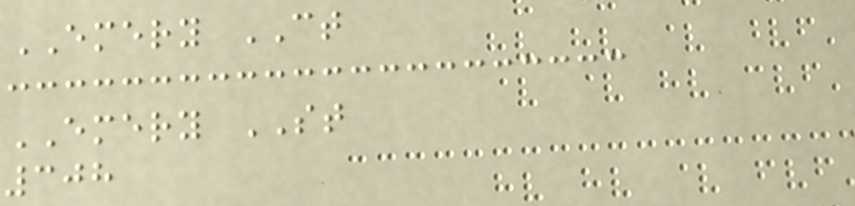EMERY CT
EMERY ST
308
